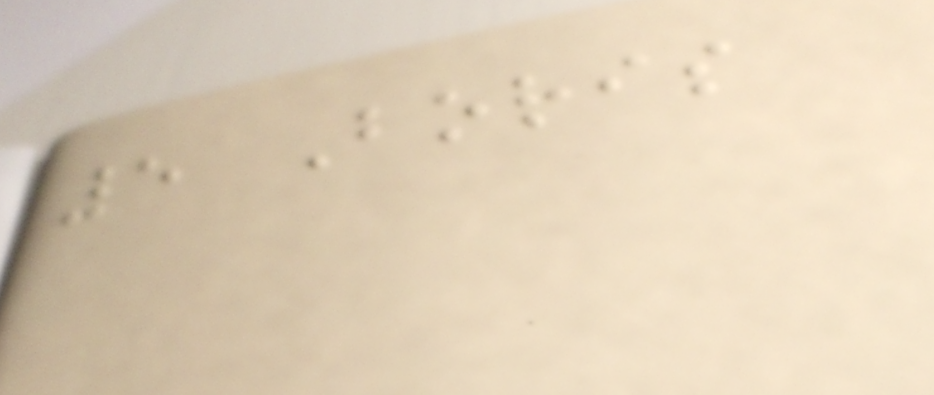5 Boris
